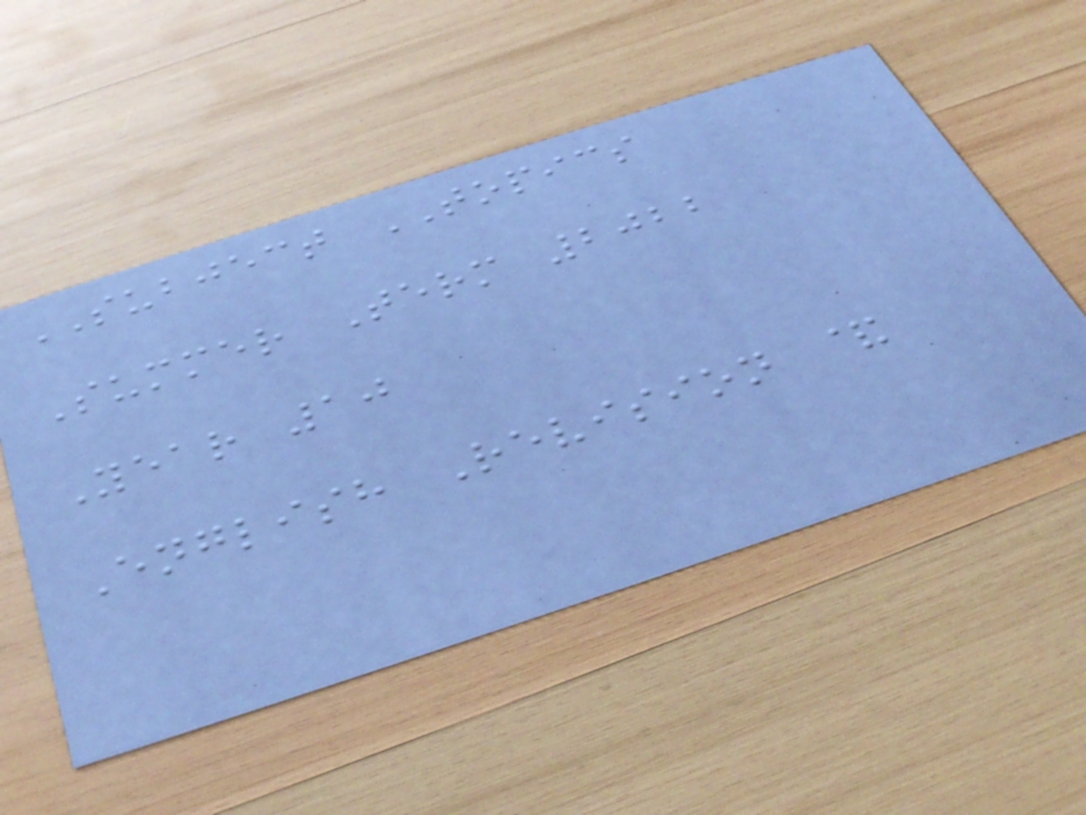SUBJECT TOPICS
Summer Term 2022
Year 10
English Revision &
